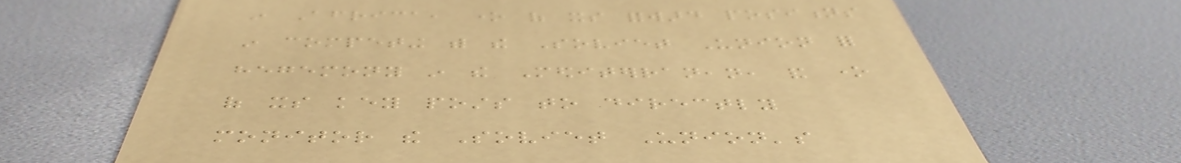in Africa, one of its forward positions
in competing with the Soviet Union for
hegemony in the Mediterranean, and one
of its key posts to directly
monitor the Soviet Union's
